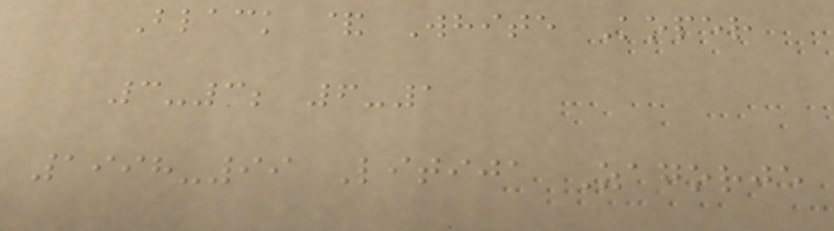Black & White Koper
3-3; 6-1
1998-99 Litija Zagorje
